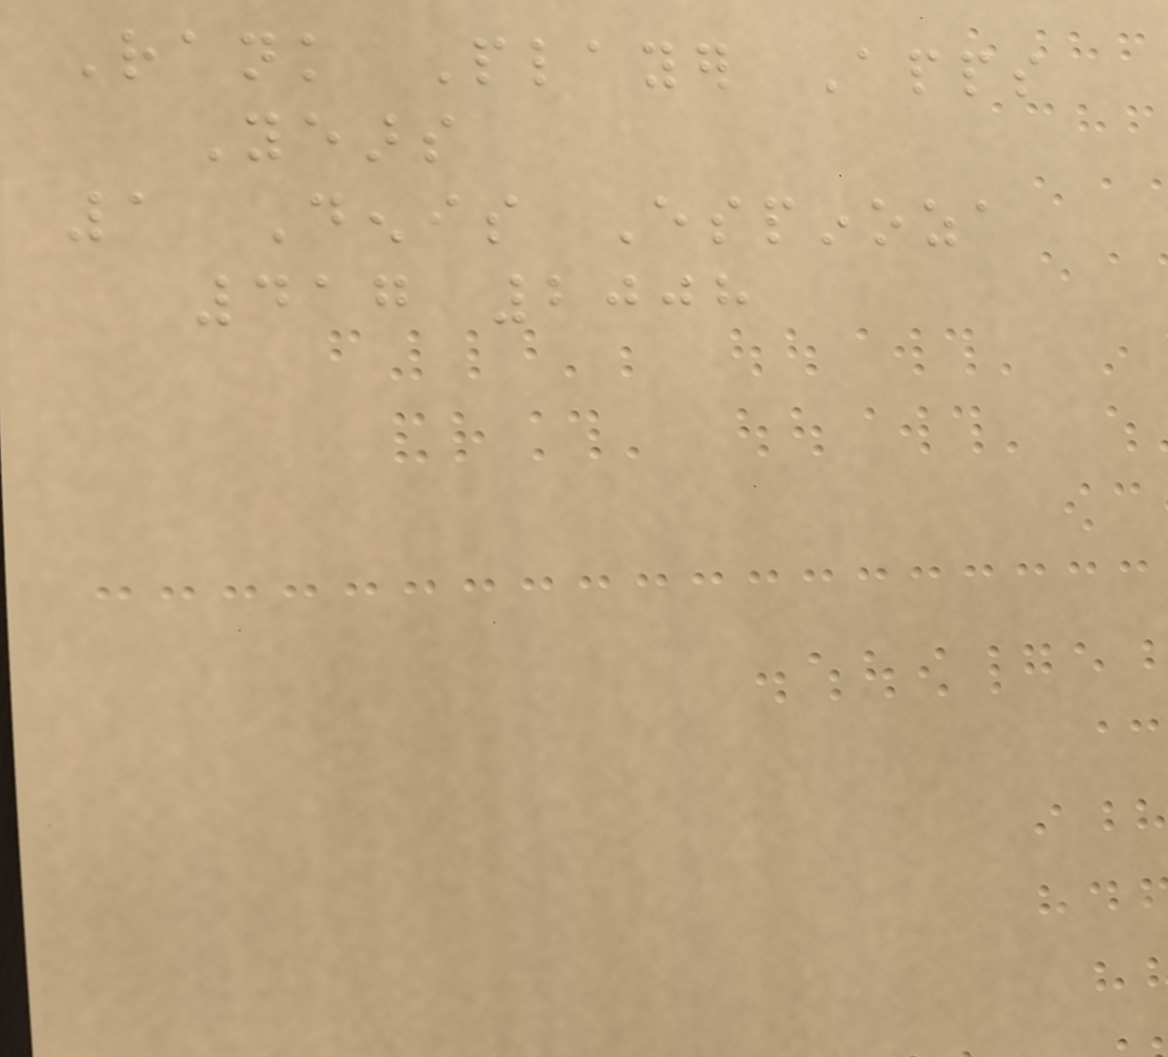Rank Player Apps
Years
1 Denis Espinoza
417 2008
